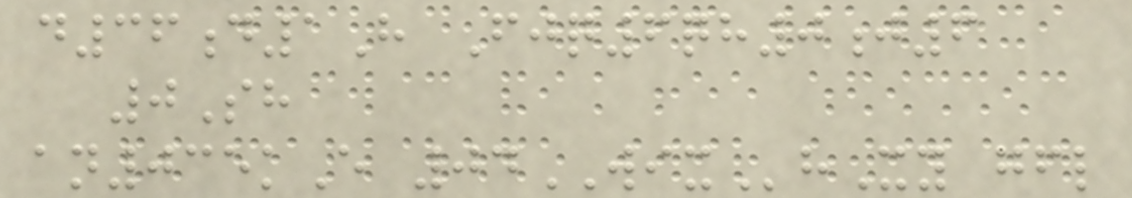d36d1H Fjq6qh0j6
0Sh
an035kE 04WIXhXy gfl
